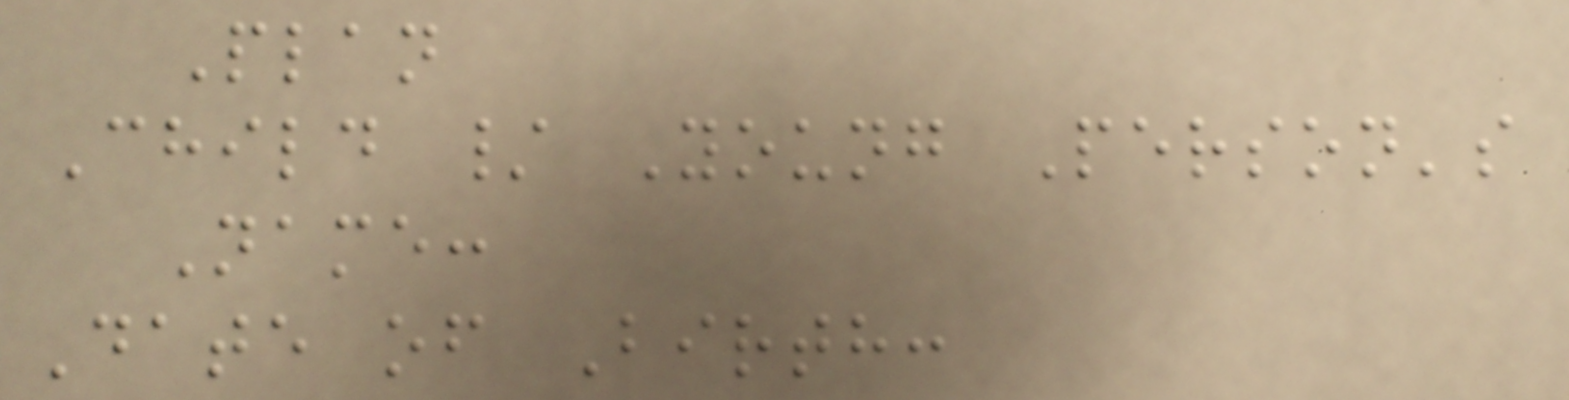Plan
Child / Young Person's
Name:
Date of Birth:
